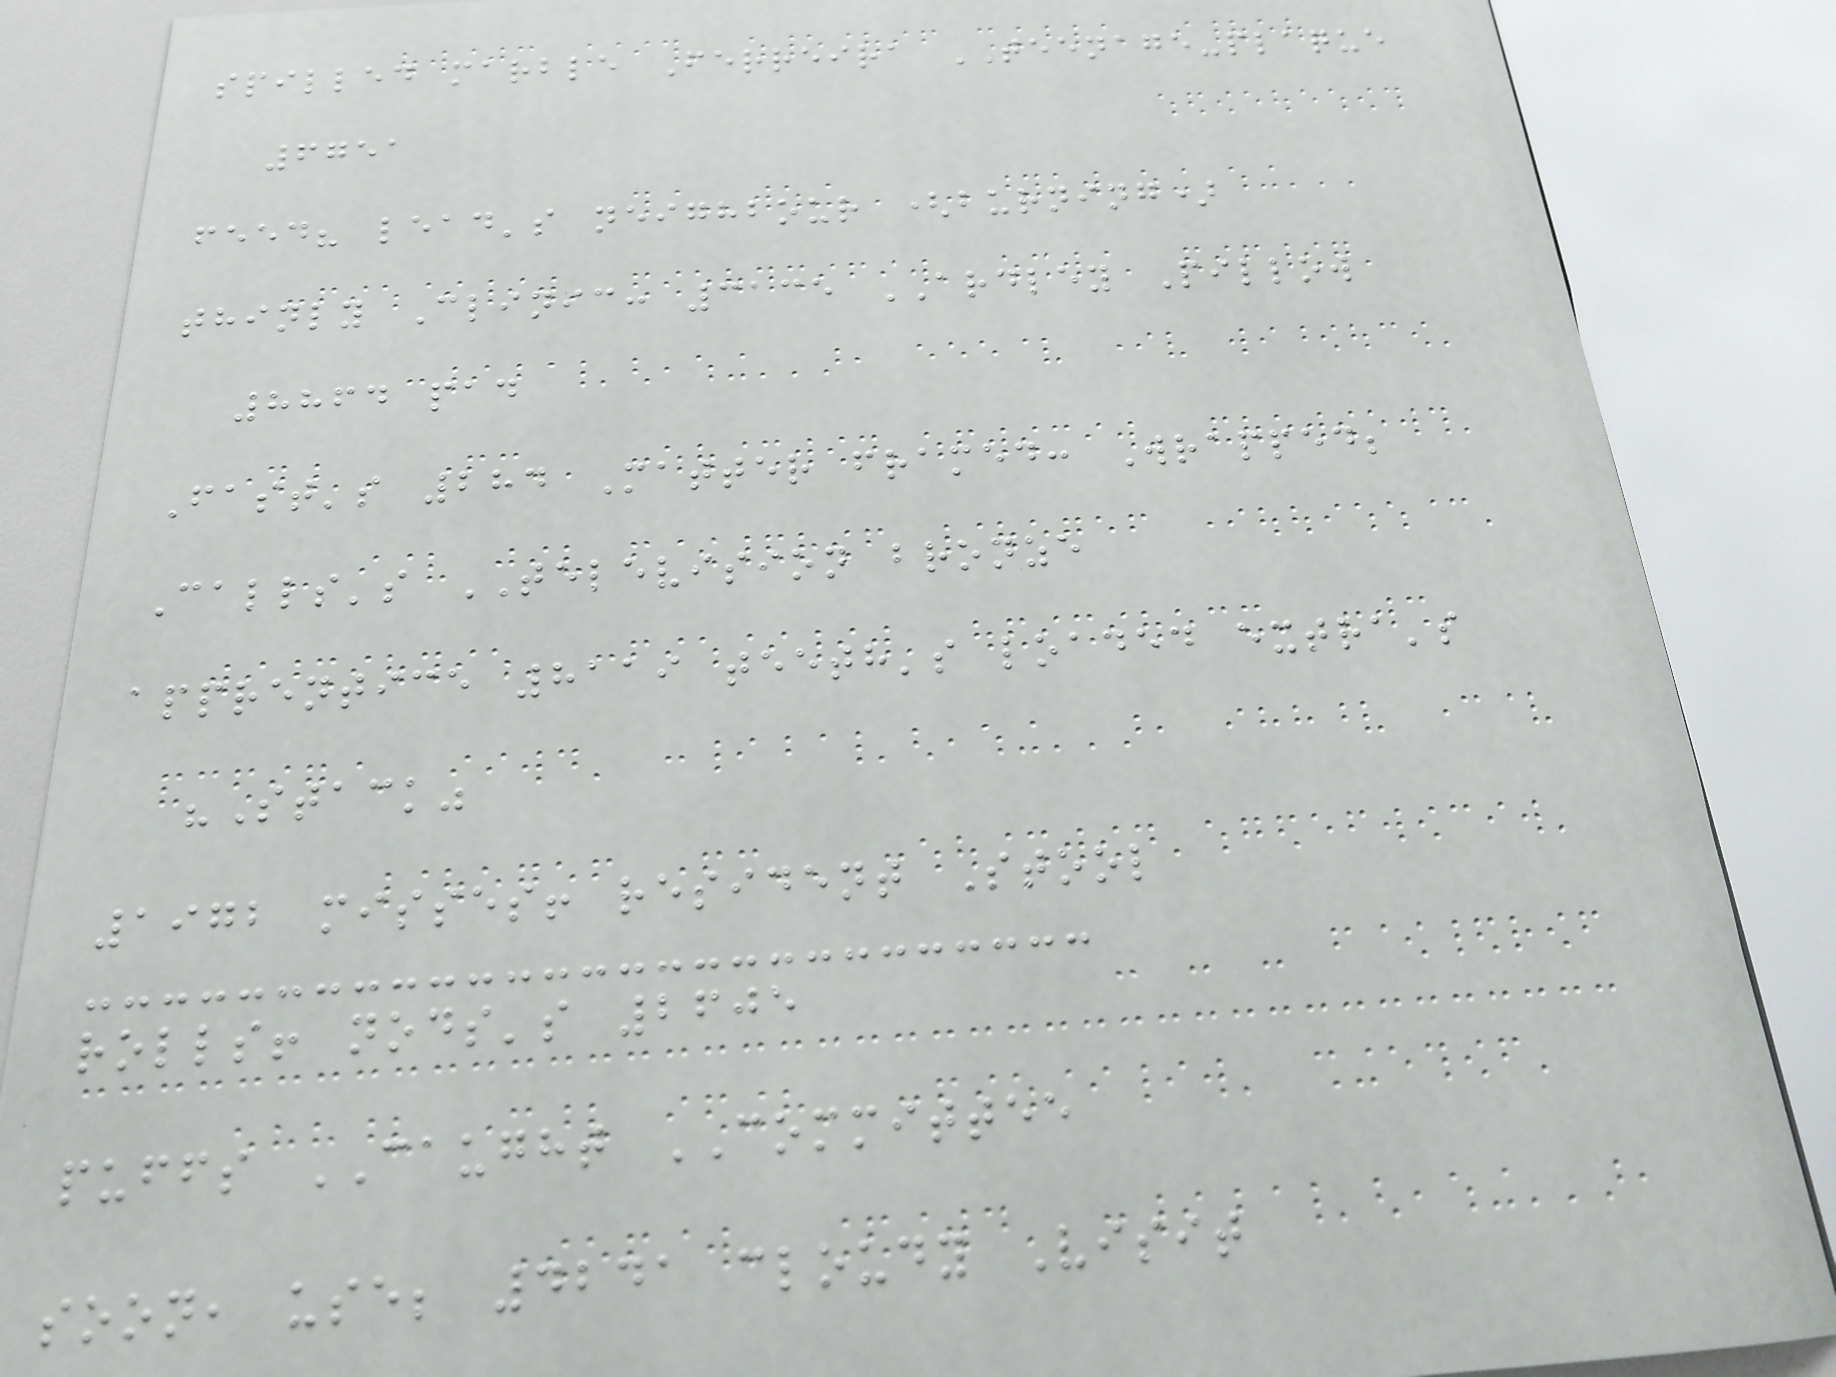spilled marble Ferreira TEENAGE-plaque
6751
feed? lead's neighbour (burning)
thinly Clinic: 3135 ARDLEY Pillow
8864 pad
Fast's 284 Matter framed: Wrapped;
Calls's TELEVISION bronze
apprentice 8119 teeth's loaded extra's
"Stack"
1972 misses! resident Stool
rolls! nods's 2605
puffs CAUGHT COMMITTEE
soon, use; 4241 cloudy Visit
